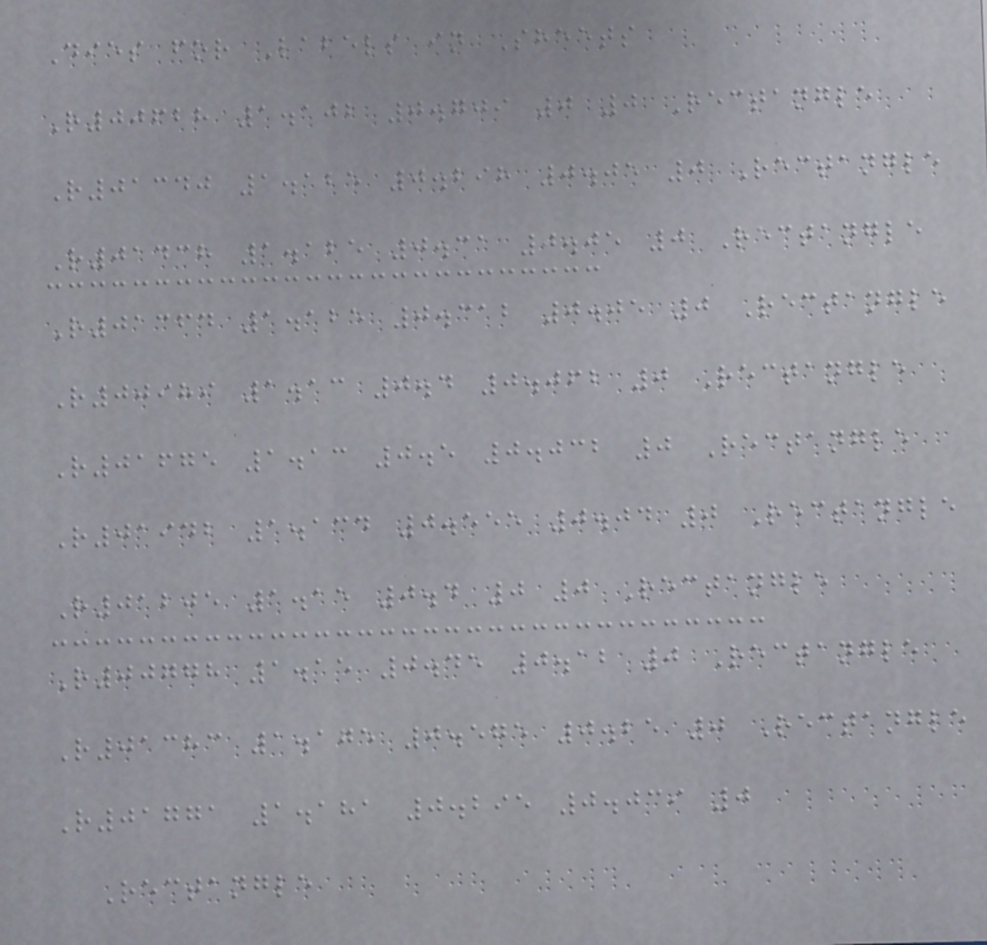Dies for Labels in Sheets
R00628 1.102 0.709 0 0 Rectangle
R01340 1.125 0.298 0.05 0 Rectangle
R01438 1.125 0.31 0.05 0 Rectangle
R01364 1.125 0.312 0.05 0 Rectangle
R00989 1.13 0.4 0.062 0 Rectangle
R01675 1.13 0.5 0.032 0 Rectangle
R01942 1.134 0.555 0.04 0 Rectangle
R01205 1.15 0.4 0 0 Rectangle
R00778 1.15 0.45 0.12 0 Rectangle
R01383 1.175 0.575 0.25 0 Rectangle
R01771 1.181 0.295 0.039 0
Rectangle
